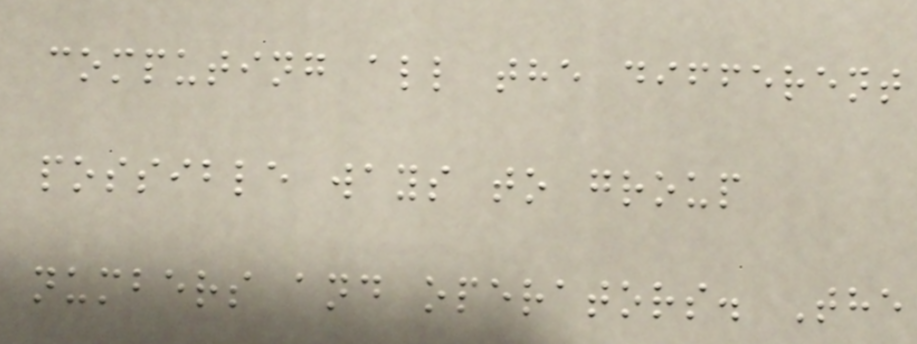computing all the different
possible ways to group
numbers and operators. The
